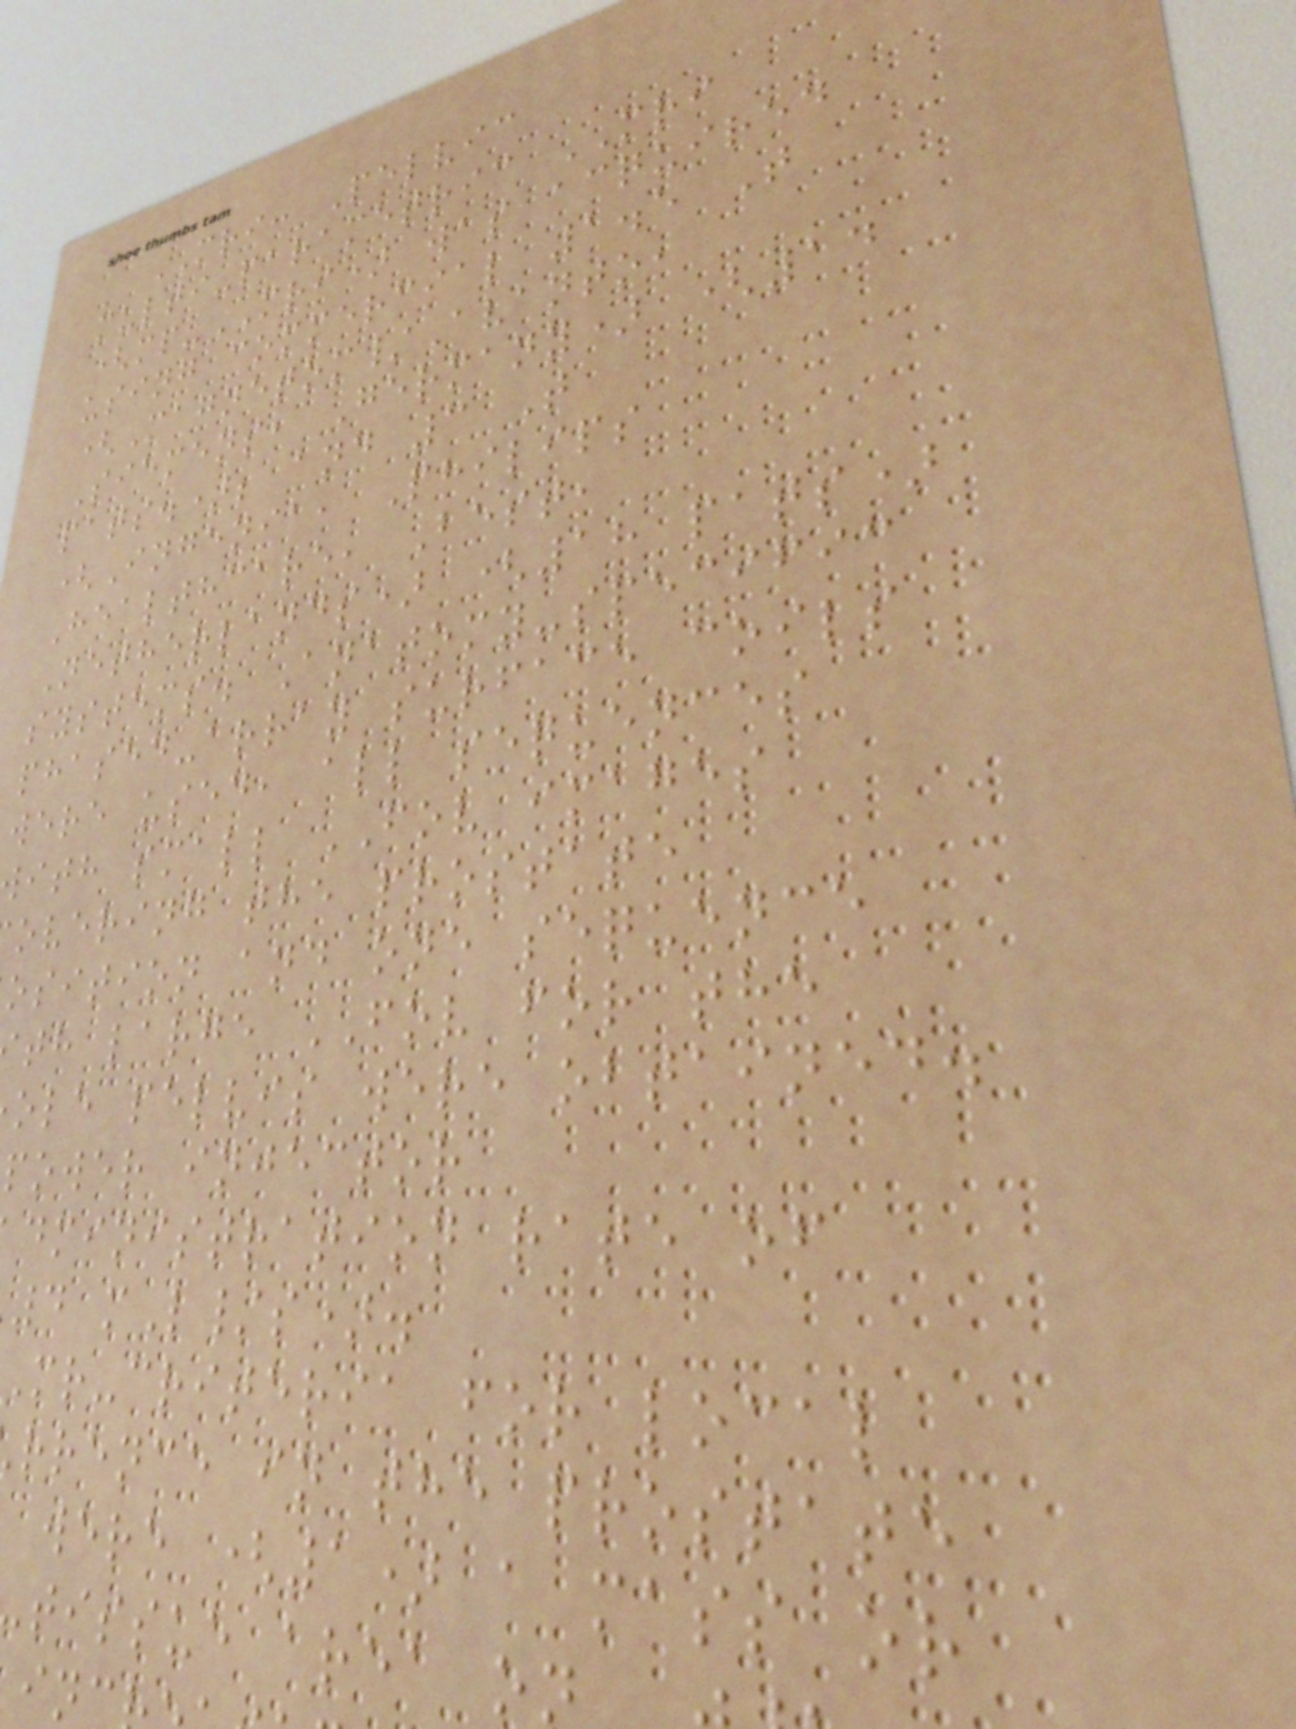MRI: Pelvic
multi-parametric MRI
(mp-MRI) was acquired
using commercial 1.5 T
(Magnetom/Avanto,
Siemens, Germany) (14
pats.); and 3 T
(Ingenia, Philips
Healthcare, Best,
Netherlands) (18 pats)
systems. Anatomy-specific
phased-array surface coils
were used, all sequences
ith small FOV images
overing the prostate
osition and one sequence
th large FOV for the
ole pelvis were obtained.
power injector
dministration rate of
4 mL/s).
mr-criteria for local
rrence in the prostate
were (1) a mass or
tissue area on
